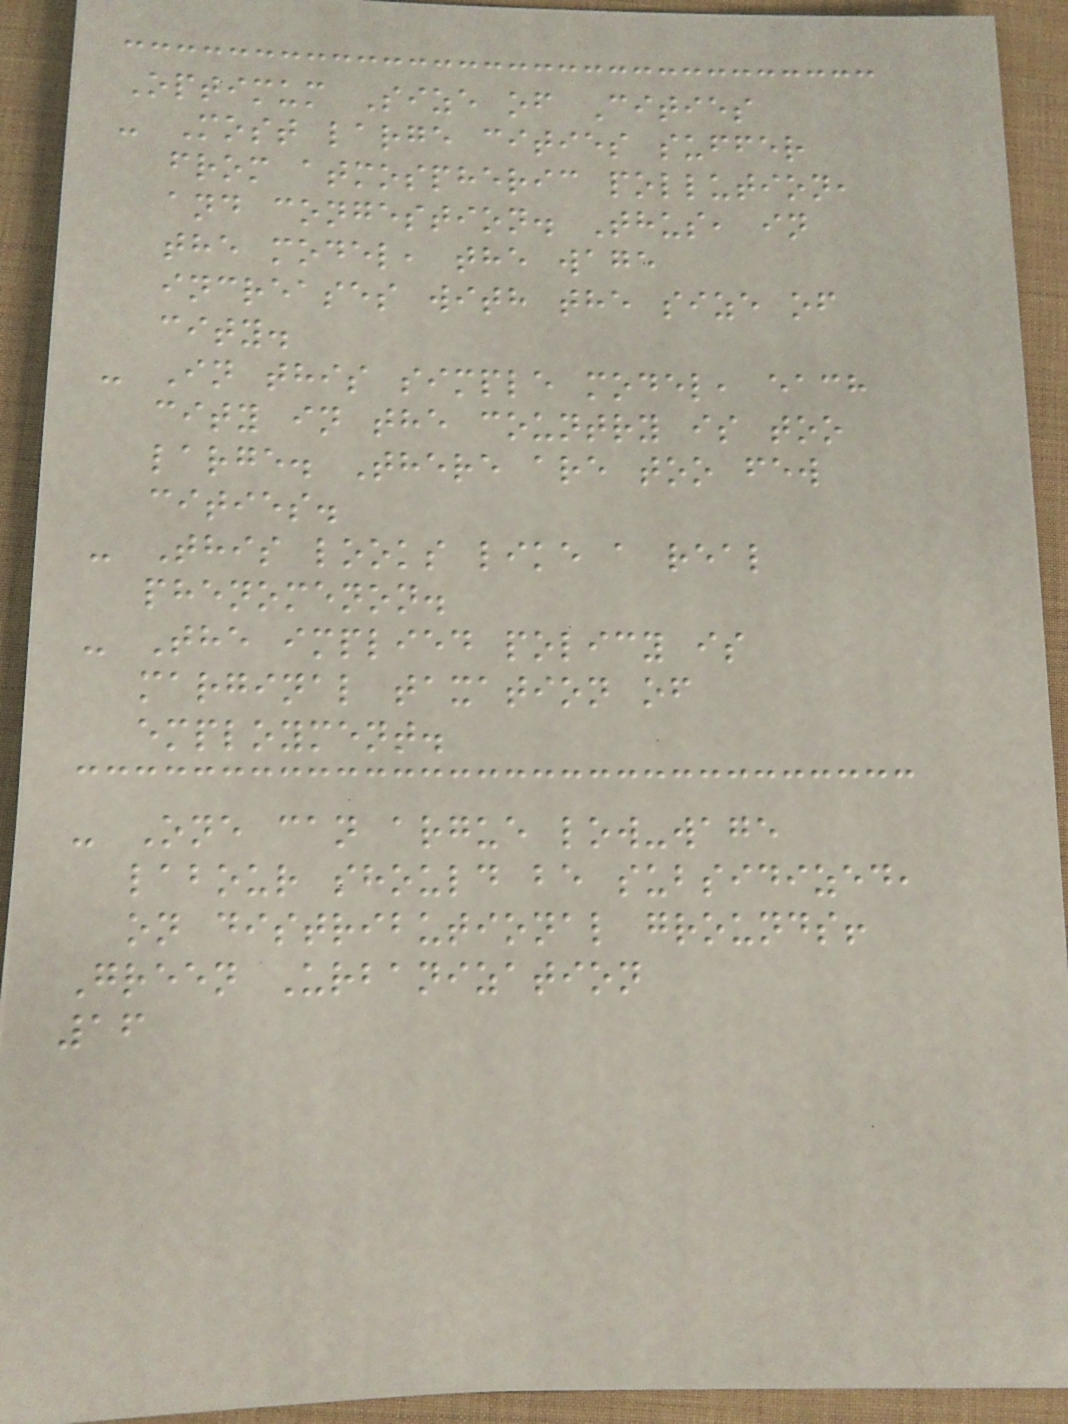Optimum Size of Cities
- Most large cities suffer
from atmospheric pollution,
and congestion. Thus, in
the model, the wage
increases with the size of
city.
- In this simple model, each
city in the country is too
large. There are too few
cities.
- This looks like a real
phenomenon.
- The implied policy is
marginal taxation of
employment.
- One can argue low-wage
labour should be subsidized,
on distributional grounds!
Green Urbanization
16
